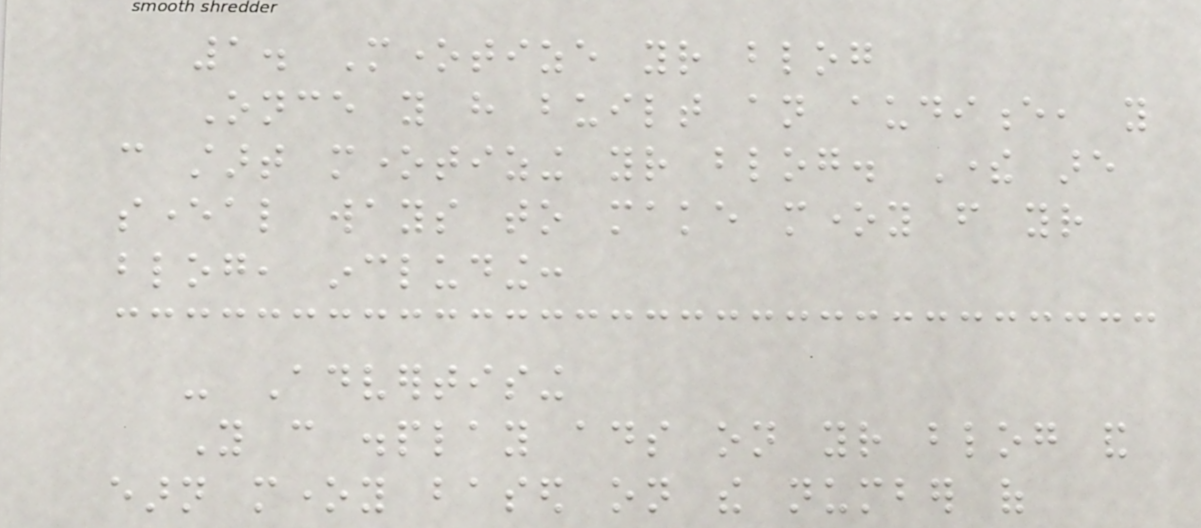1. Monetize your blog
Once you have built an audience, you
can start monetizing your blog. There are
several ways to make money from your
blog, including:
- Advertising
You can display ads on your blog and
earn money based on the number of
